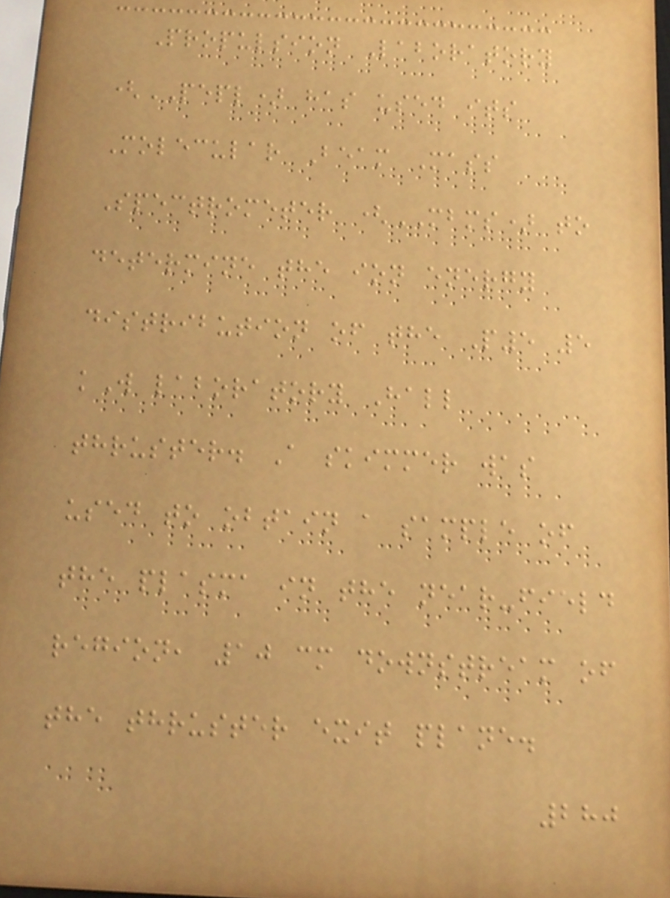Propulsion Laboratory
(PEPL) has used its
Molecular Beam Mass
Spectrometer (MBMS) to
determine the ion energy
distribution of the P5 5
kW laboratory Hall
thruster. A skimmer was
used to obtain a sample of
the plasma in the near-field
region, 10 cm downstream of
the thruster exit plane.
280
